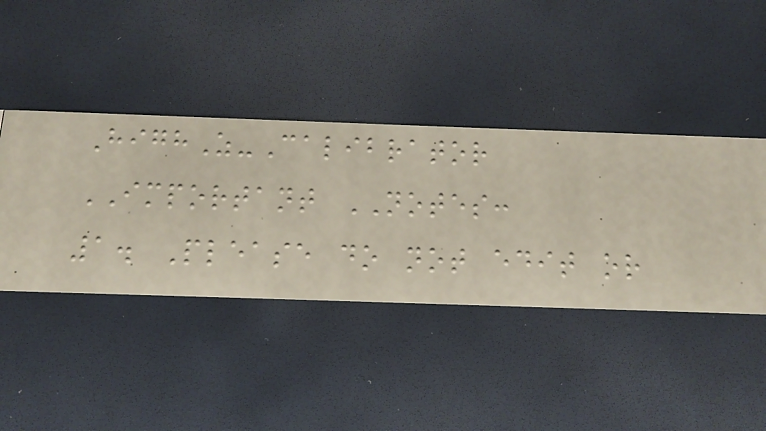HighZ-Calibrator
IMPORTANT NOTES:
1. Please do not edit or
